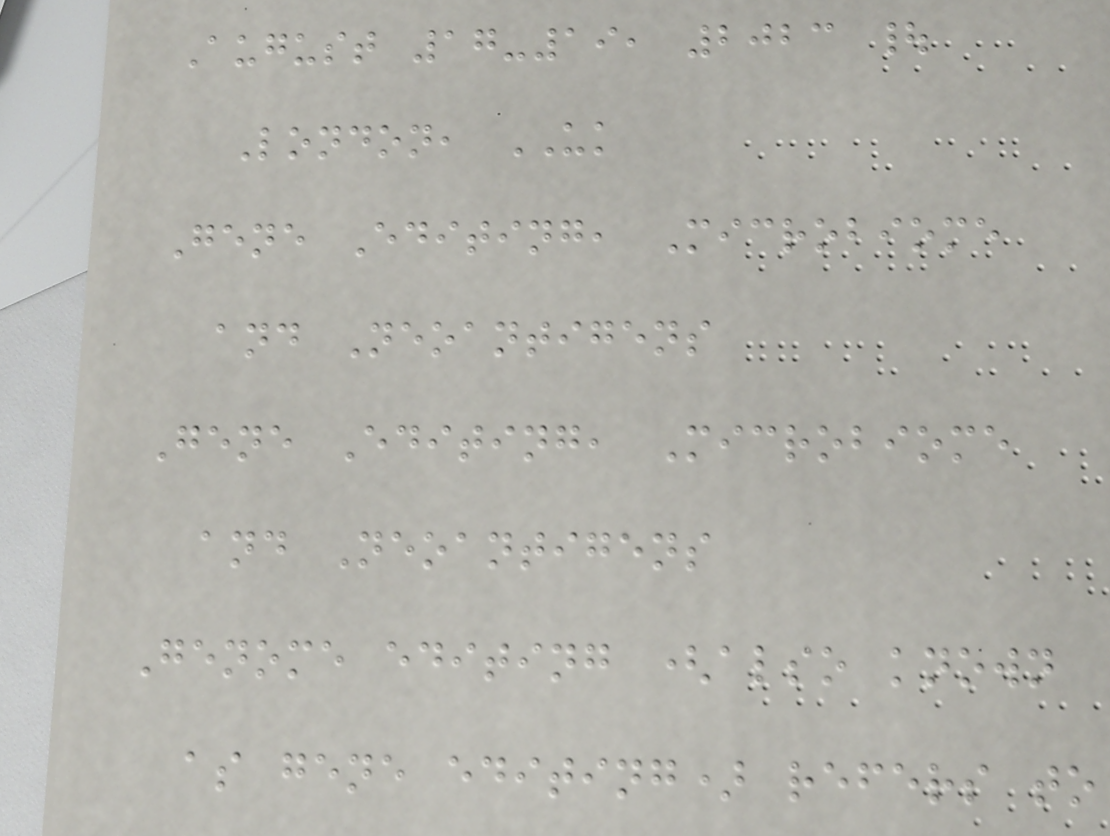August 17-19, 2023 |
London, UK
Gene Editing, Microbiome
and Neoantigens
Gene Editing, Microbiome
and Neoantigens
Genome editing (also known
as gene editing) refers to
